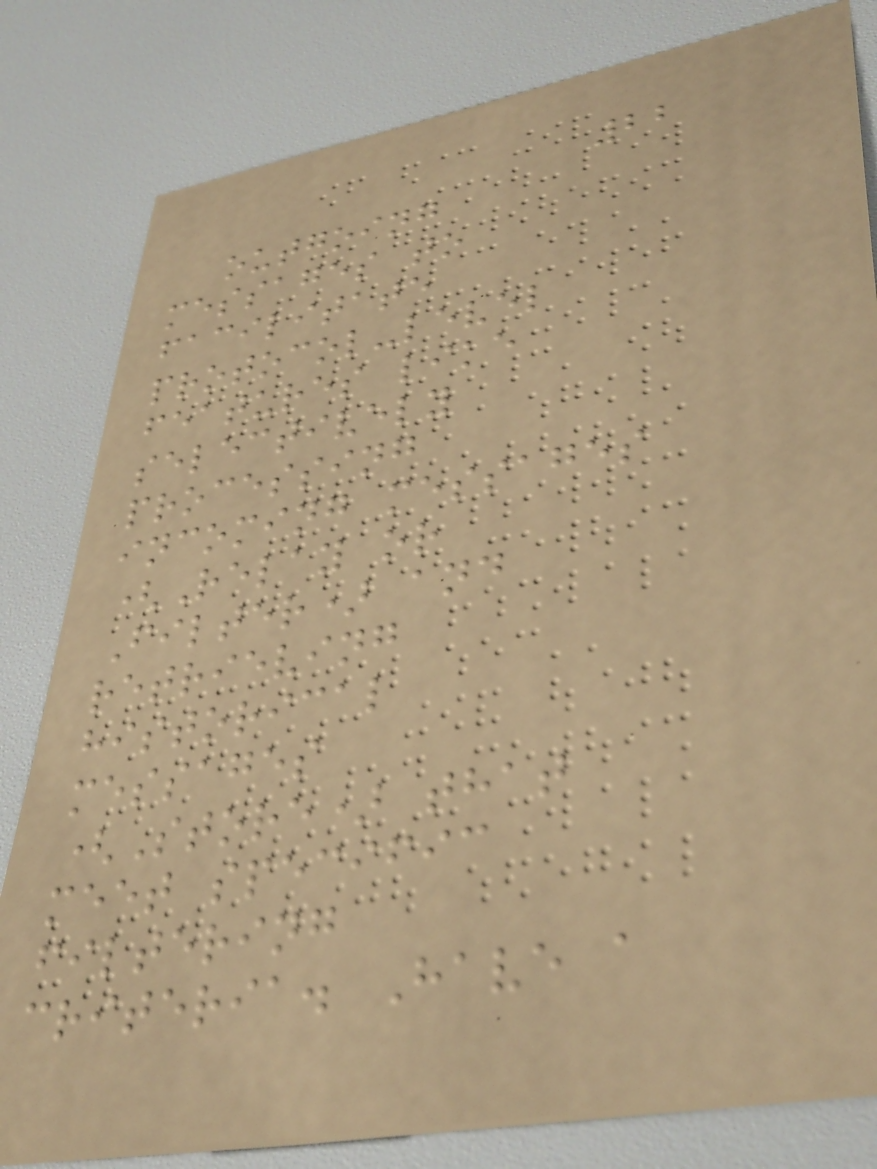22
outgoing
messages to
facilitate
protocol-level
features like
selectively
processing
incoming messages
(Relay or
Filter) and
retrieving
historical
messages
(Store) that
meet specific
filtering
criteria. Have a
